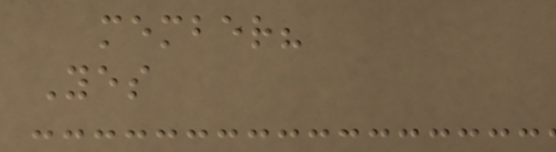member?
Yes
